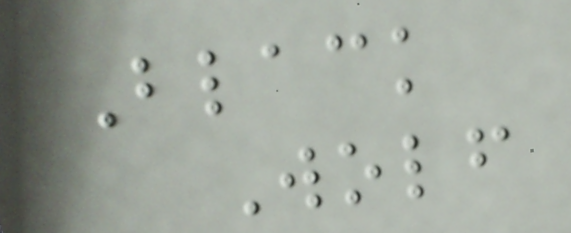Black
Wolf
